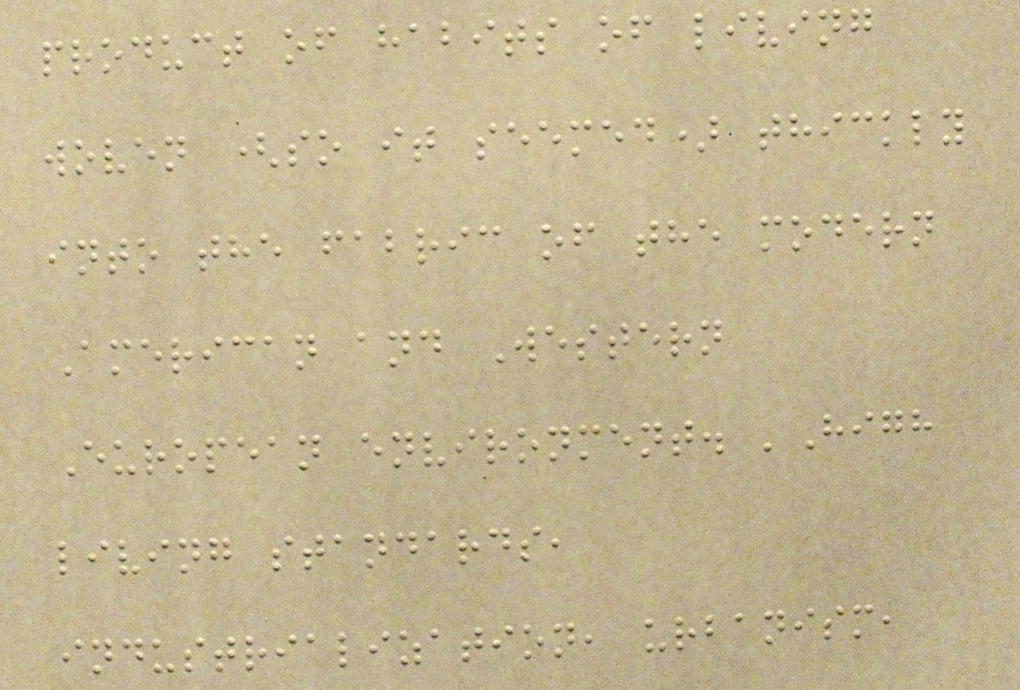product of habits of living
woven (so it seemed) thickly
into the fabric of the modern
American and Western
European environment. 'High
living standards,
industrialization, urbanism,
